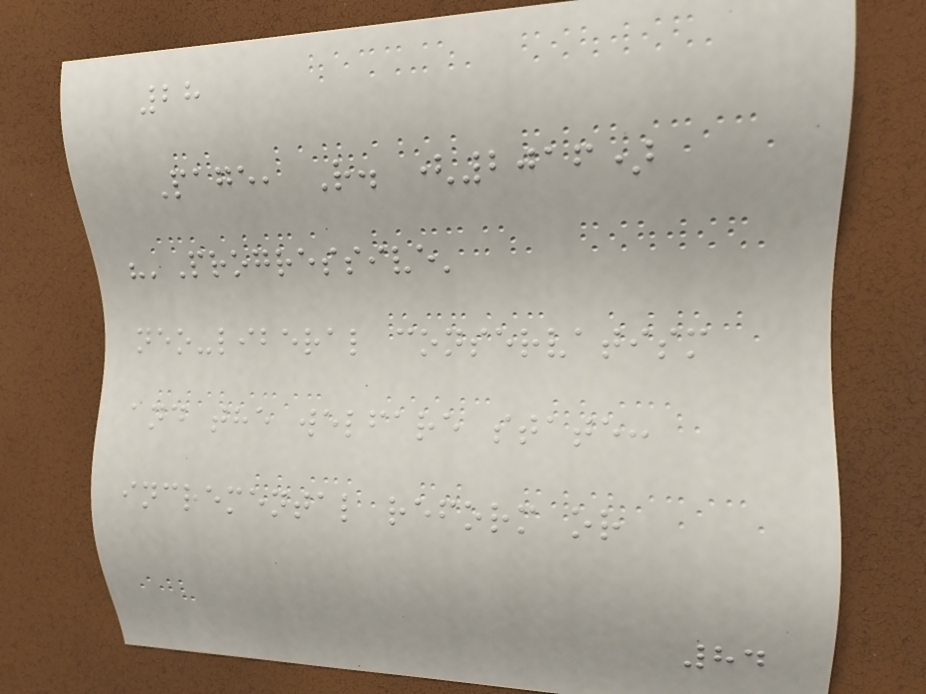28
Page, R. (2016)
"'Progressive'
neo-liberal conservatism
and the welfare state:
incremental reform or
84
